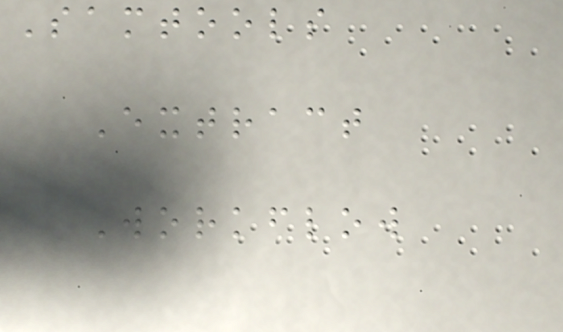Samtools
Extract
Workflow
